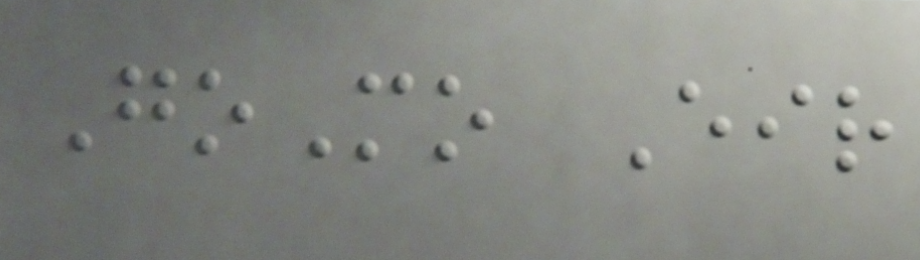GoMo Eir
